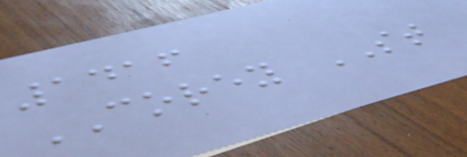1416
COREY ST
